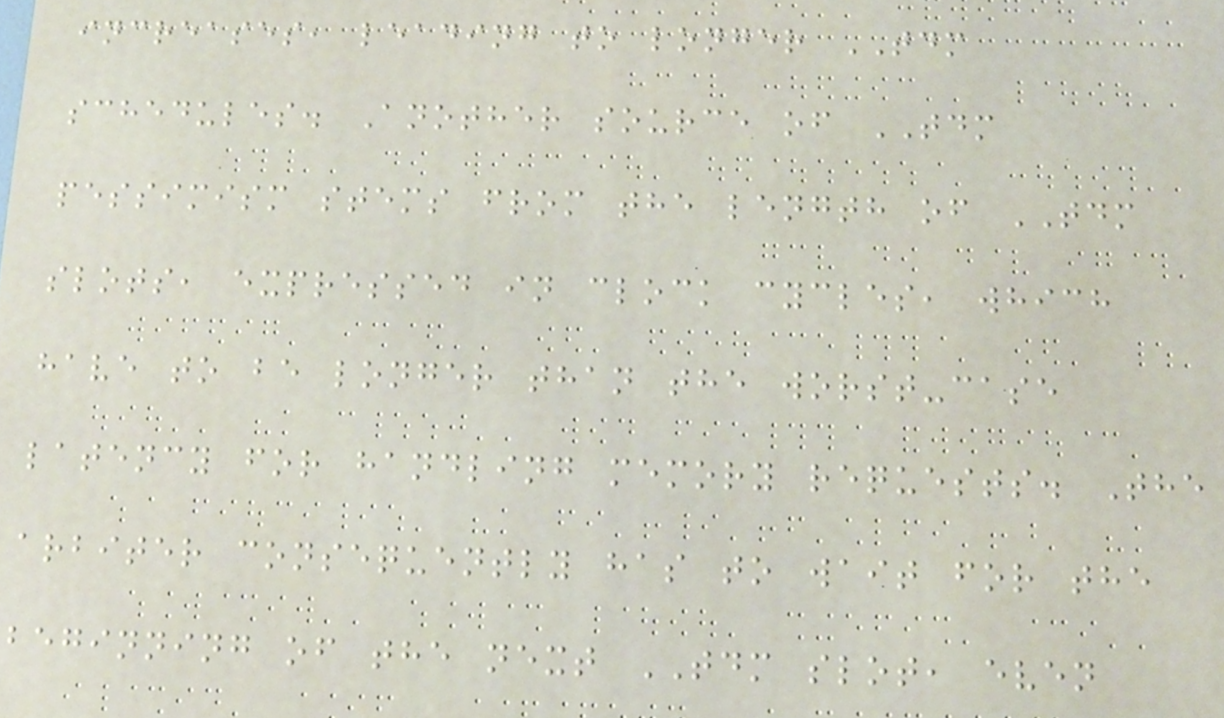increases, leading to longer TDM
schedules. Another source of TDM
pessimism stems from the length of TDM
slots, expressed in clock cycles, which
have to be longer than the worst-case
latency for handling memory requests. The
arbiter consequently has to wait for the
beginning of the next TDM slot, even
